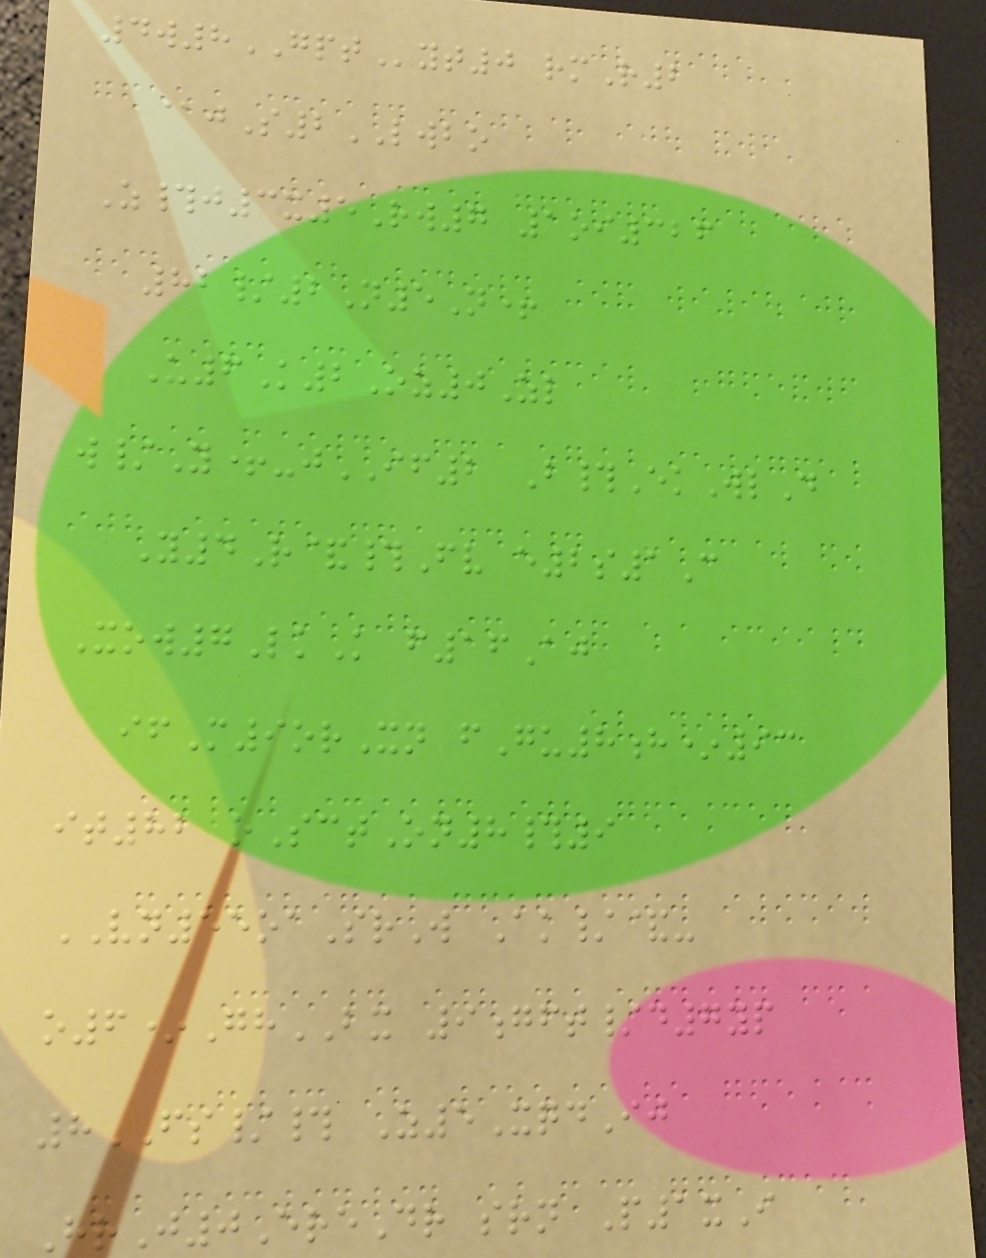4w8GPTyt0 rmR2
@jS2LWBO
Z#j3x5Rw7 1oi326
82/2N5N+
U6K2Oz0Zl
w/Y+-jIF2 B#EkWlD
Y4R&#Fv e2s1C
Xow7LkK f16Aj
ifM9orXn fGu8h*93
it82 oSctOn8#9
VN55oaSrW Ak/&-
o6*GhBX 9gft/d7yp
8FS/# Z5XqdIj
HrJ0EreDr srn P1xI
